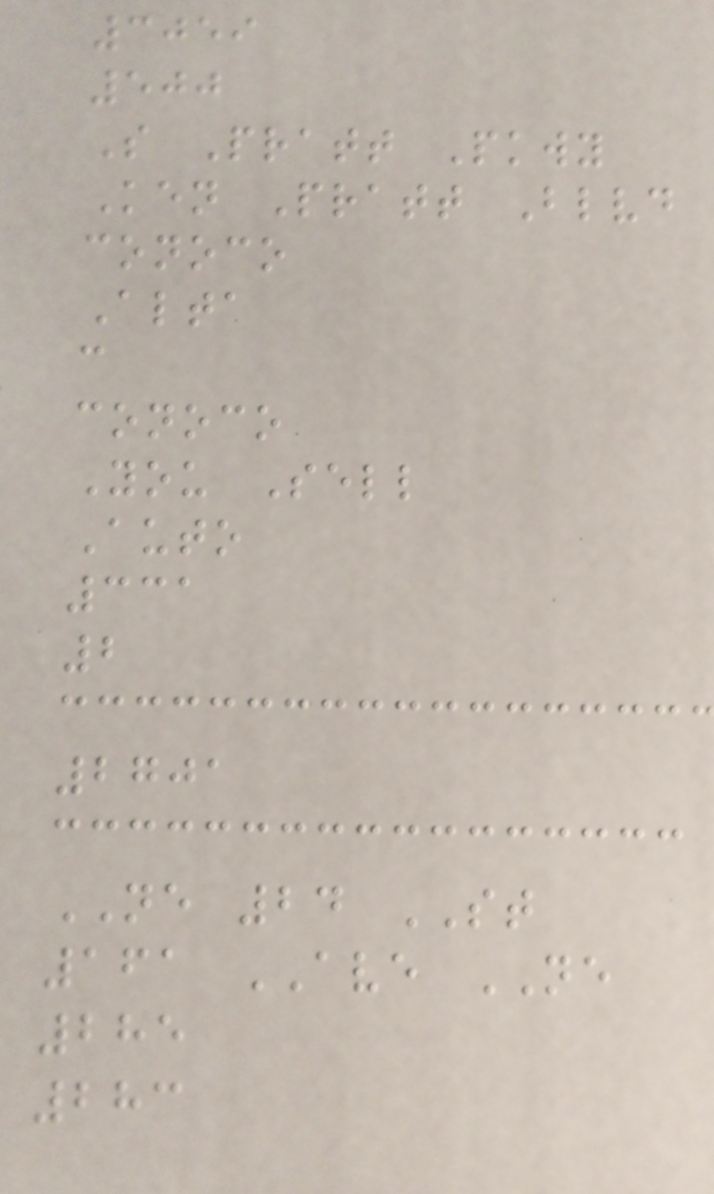3059
500
S Pratt Pkwy
Ken Pratt Blvd
conoco
Alta
c
conoco
You Sell
Auto
331
2
2701
NE 24 ST
161 AVE NE
285
283
